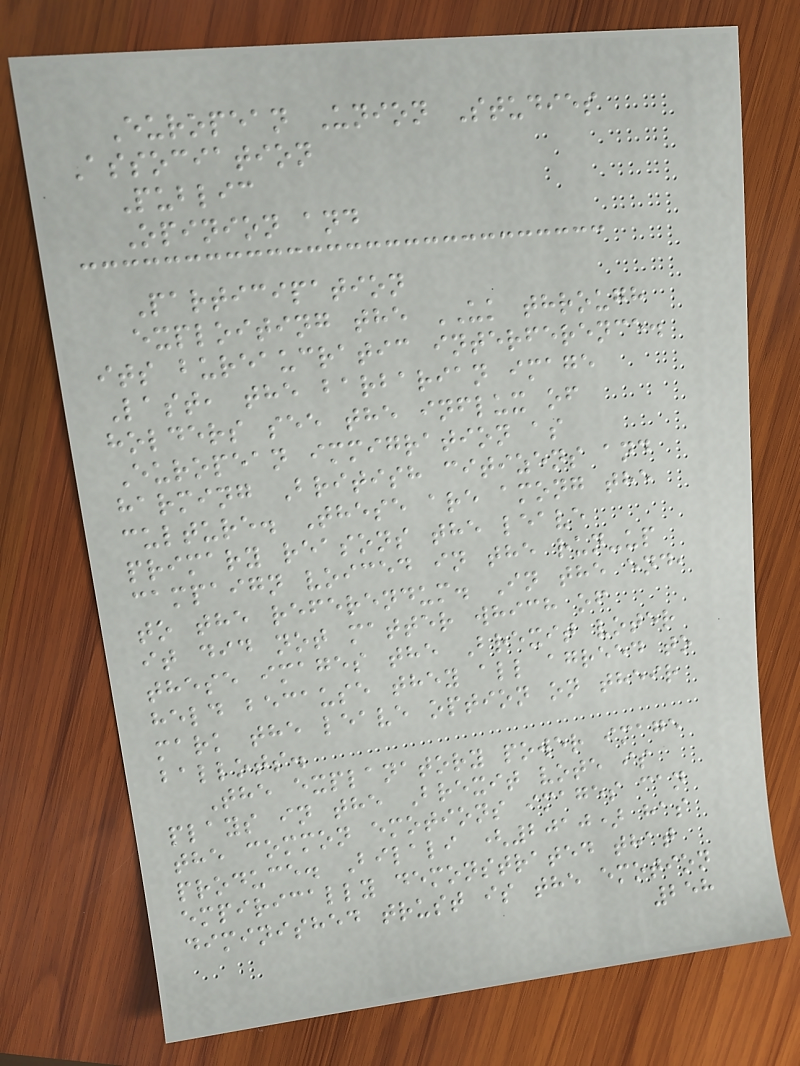European Union Studies
Association
Public
Opinion and
Participation
exploiting the UK through
its bureaucratic interference.
Last, the barbarian image
holders see the influx of
European immigration as
harming British citizens and
culture. These are among the
primary reasons the leave
campaign voiced in the run-up
to the referendum. In the end,
it did not matter which of
these images the Brexit voter
held because they all agreed to
mark the leave option on their
ballots.
The explanatory power image
plays in the Brexit vote is
the common emotions images can
produce. Bilali (2010) has
empirically demonstrated that
diminished trust is the emotion
258
